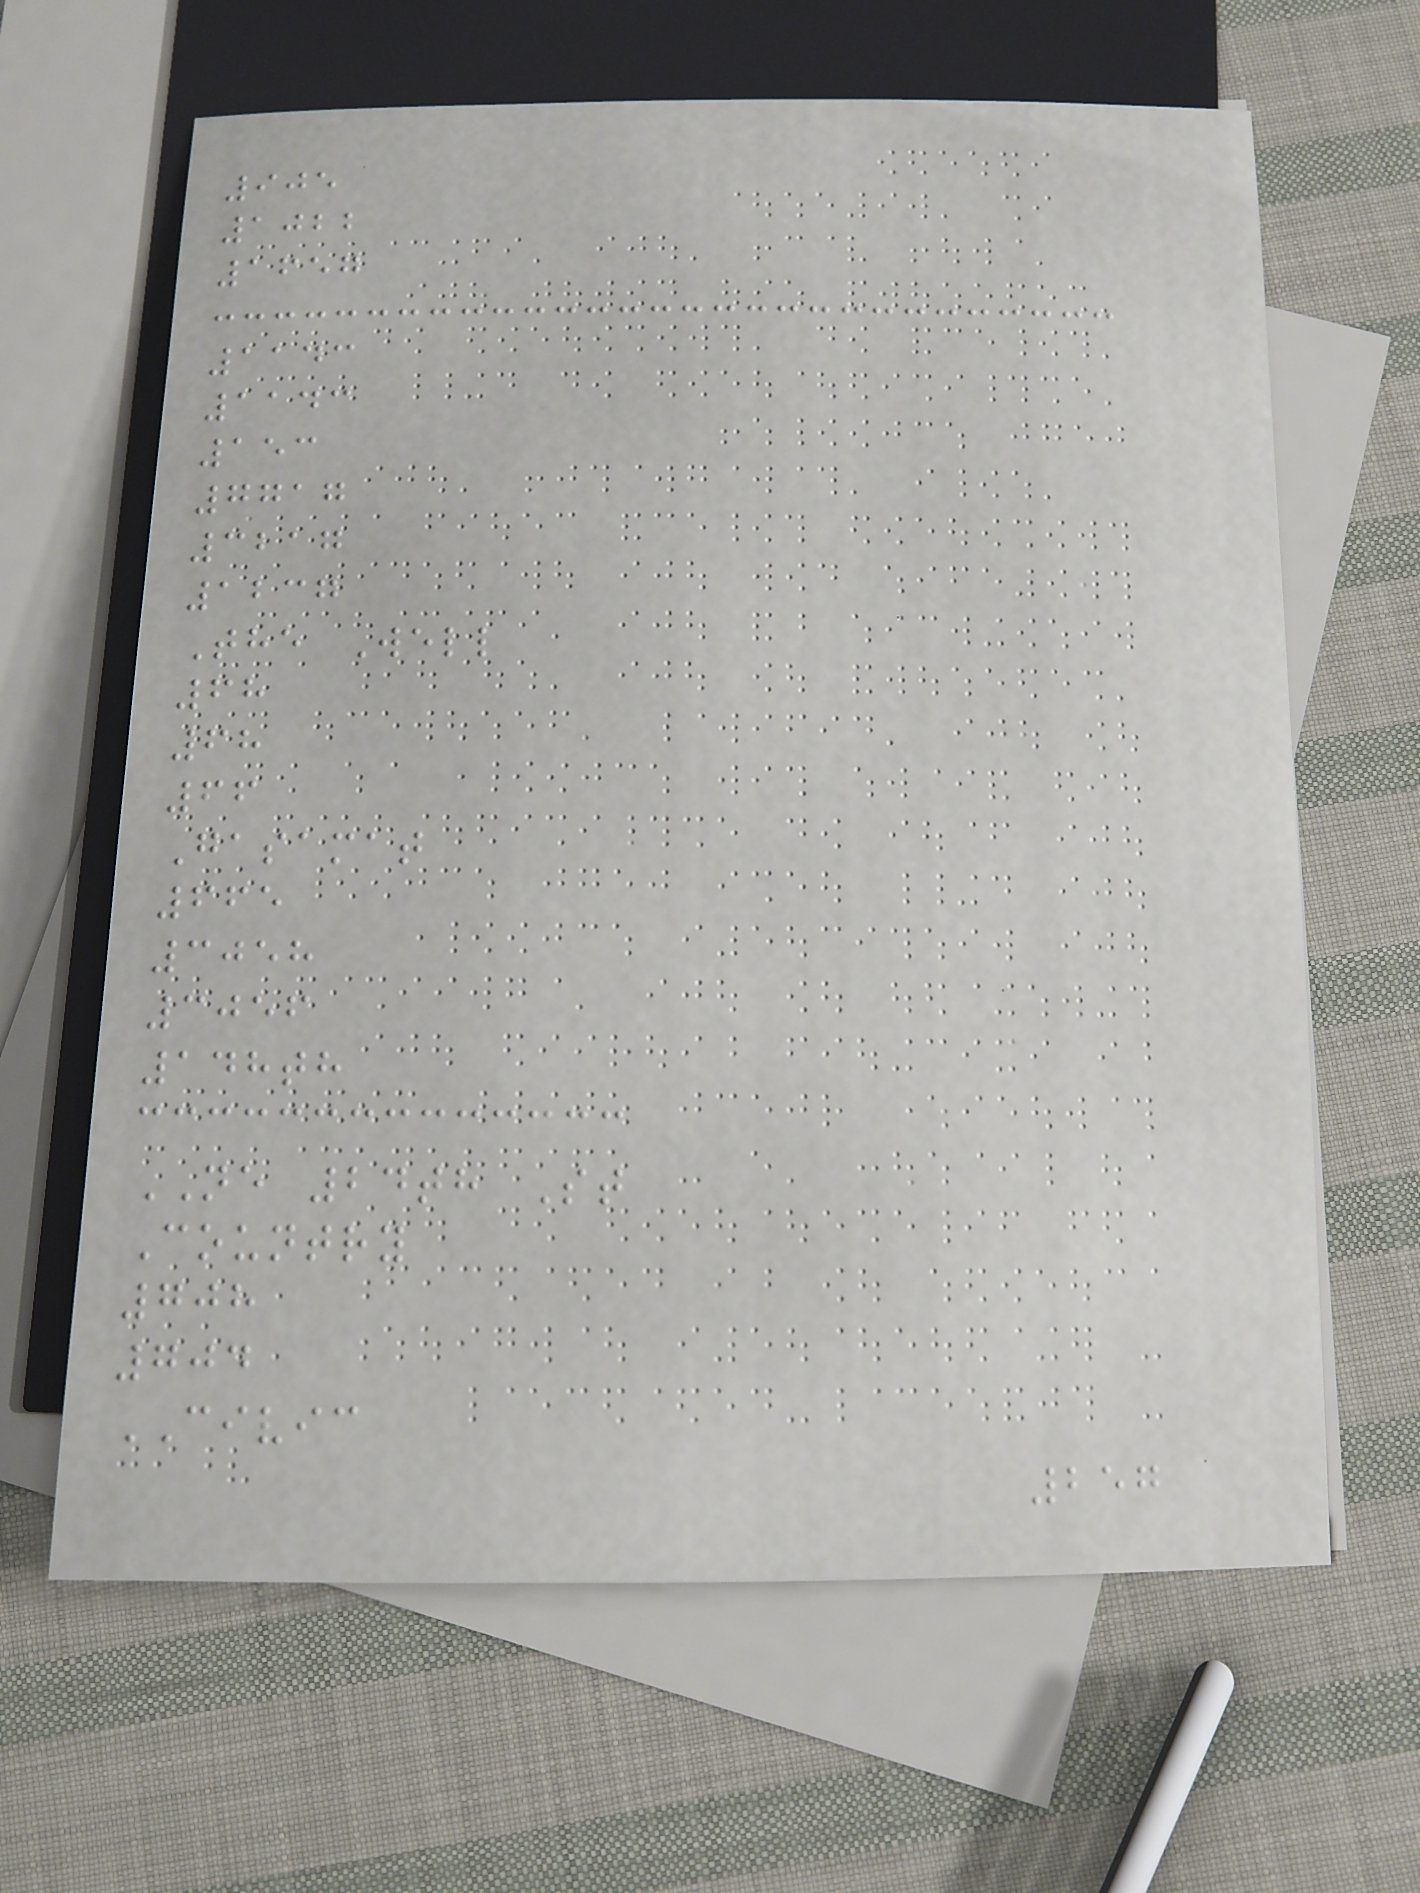905
1022
1657
1143
1143
153
7717
3217
1237
The Well
68
68
66
Gasamat
665
3058
3056
148th
NE 24th St
Country
708
704
CIVIC
257
